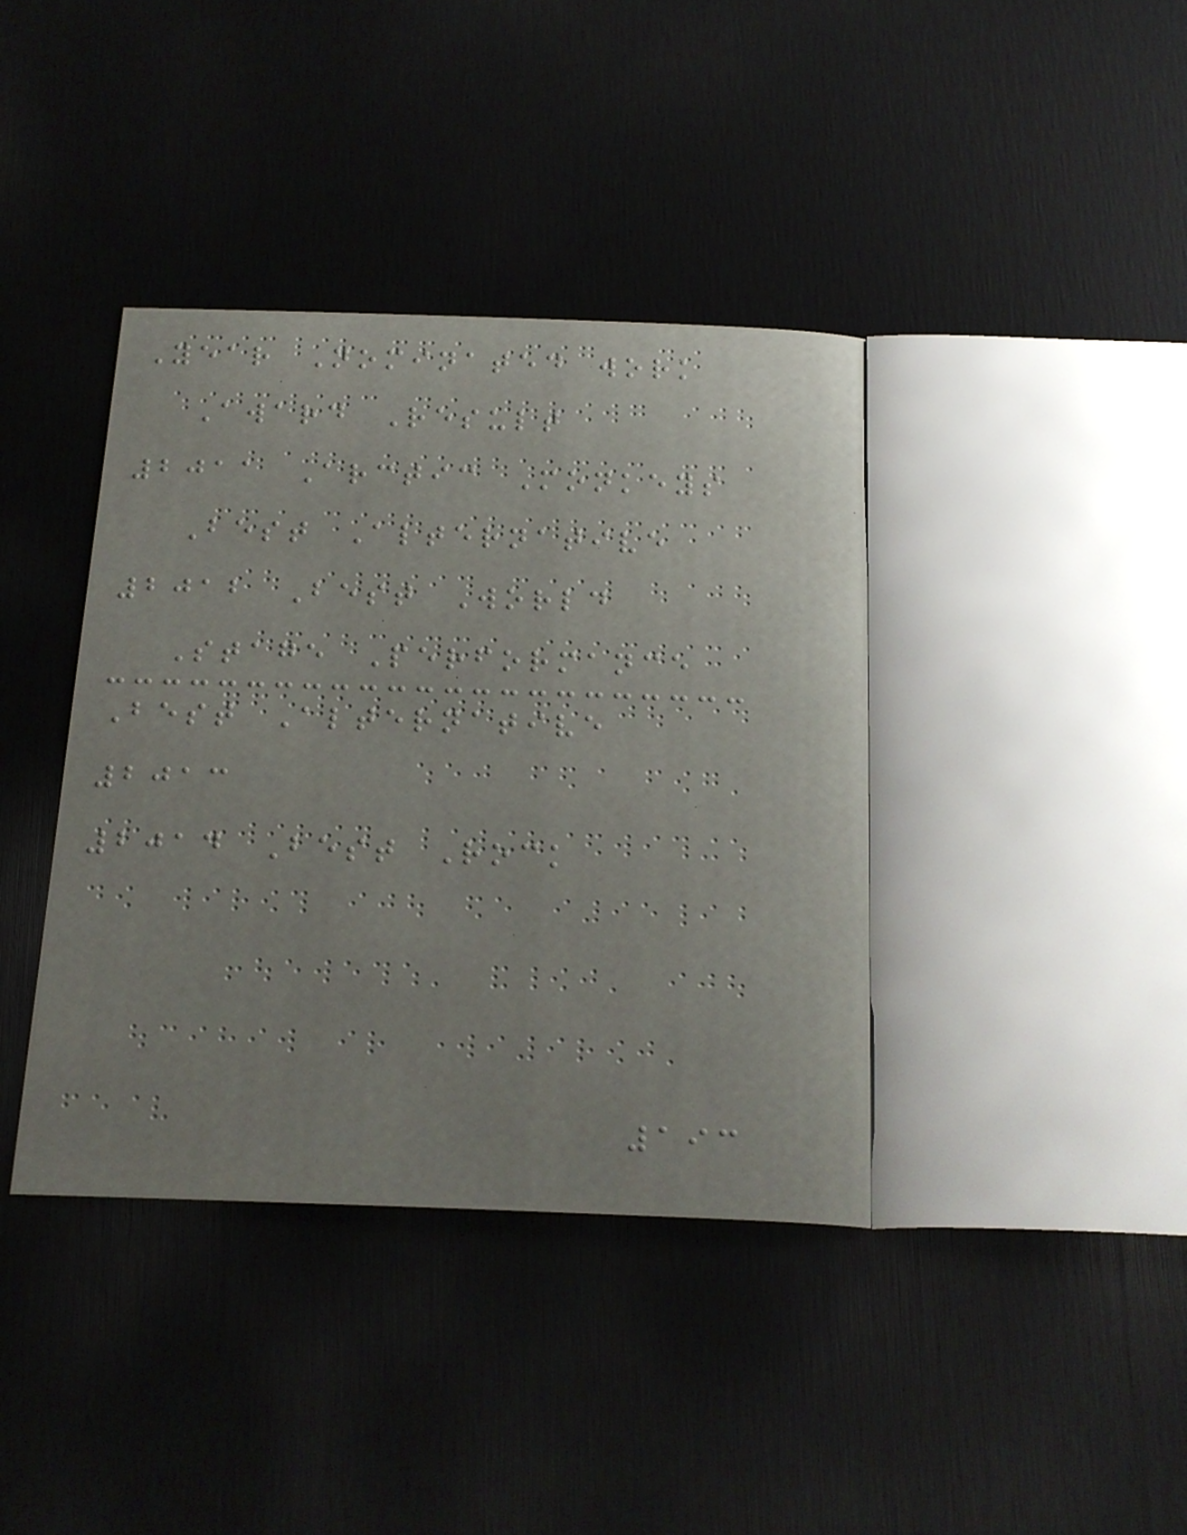Year Nominated work
Award Result
2011 Arctic Monkeys
Best Alternative
2012 Best World
Stage Performance
Best Alternative
2013
2014 Best Rock
193
